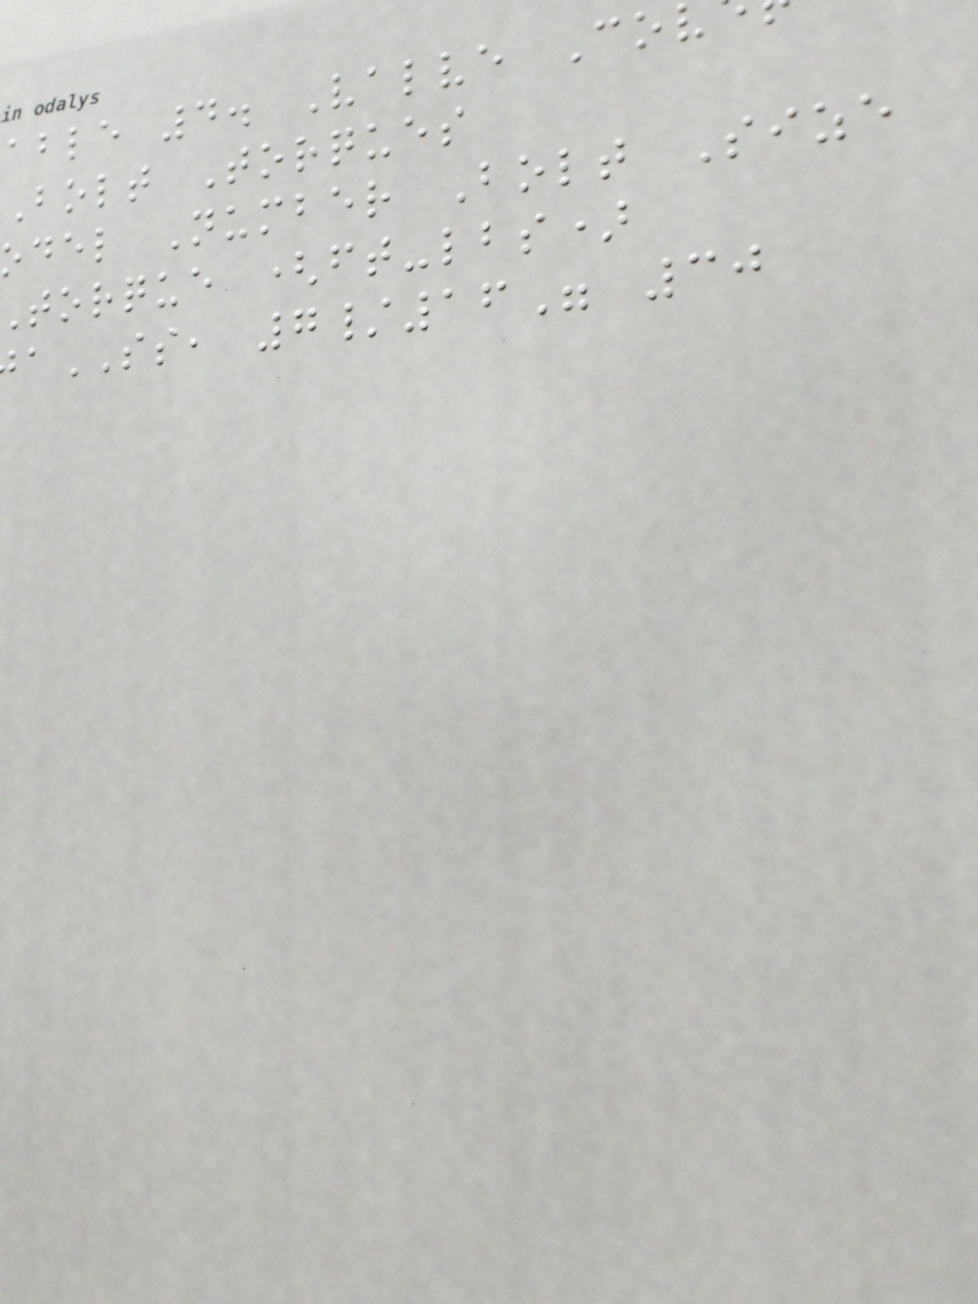able 4. Valve Co
Bolt Torques
odel Number Bolt Size
torque (ft-lbs)
SS, 7/16" 30
